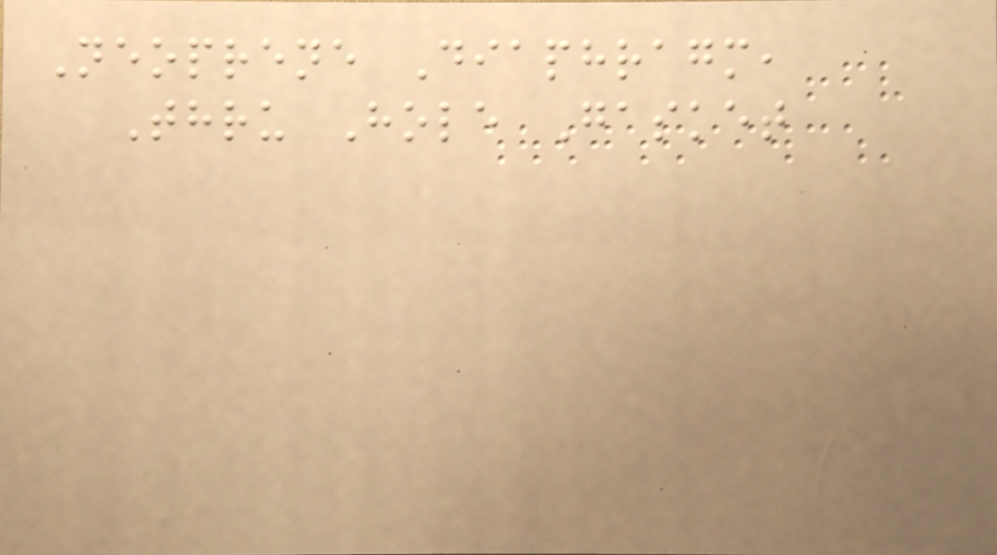Neoprene Diaphragm,
Thru Hole Gasket
